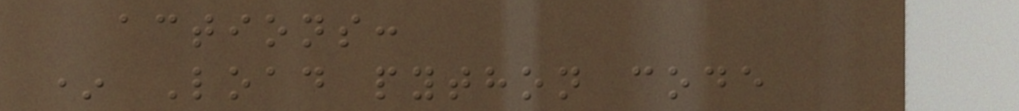actions:
* Load python code
